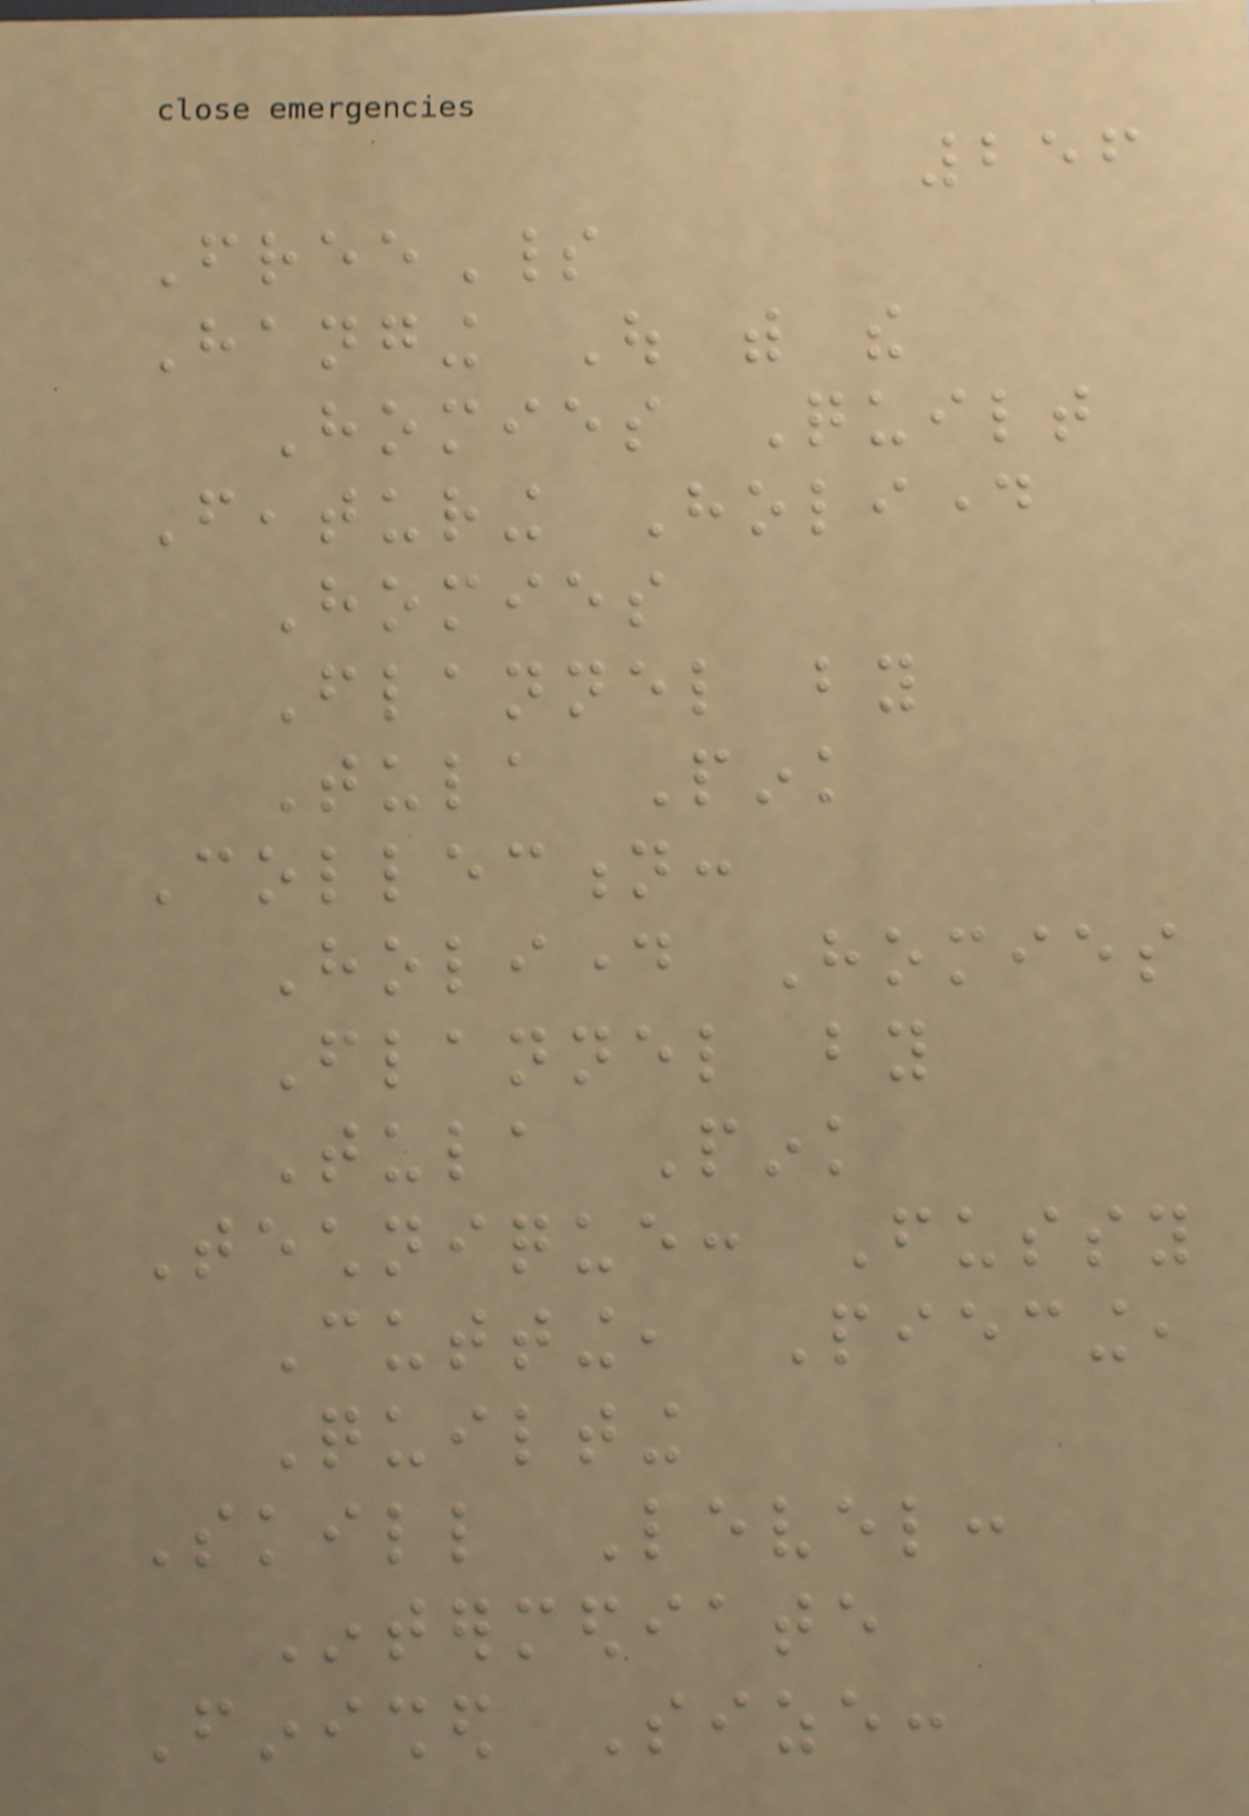256
FreeSpirit
Hanging Out with the
Homies Quilt
Featuring Holiday
Homies
Flannel by
Tula Pink
Collection:
Holiday Homies
Flannel by
Tula Pink
Technique: Fussy
Cutting, Piecing,
Quilting
Skill Level:
Intermediate
Finished Size:
